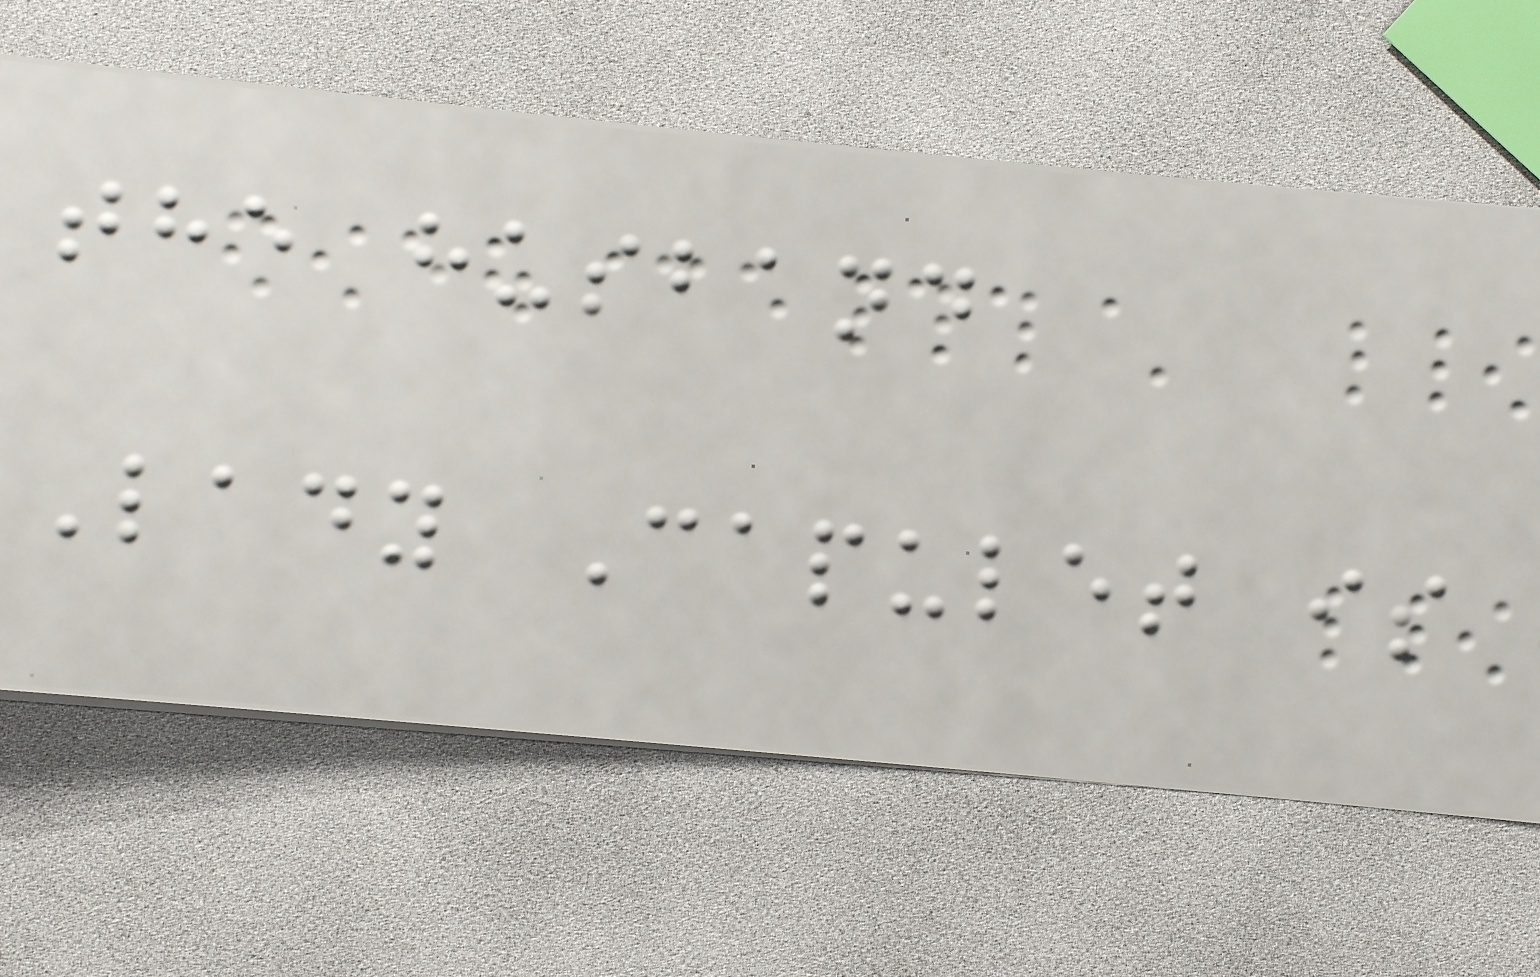the husband
Lady Capulet is
